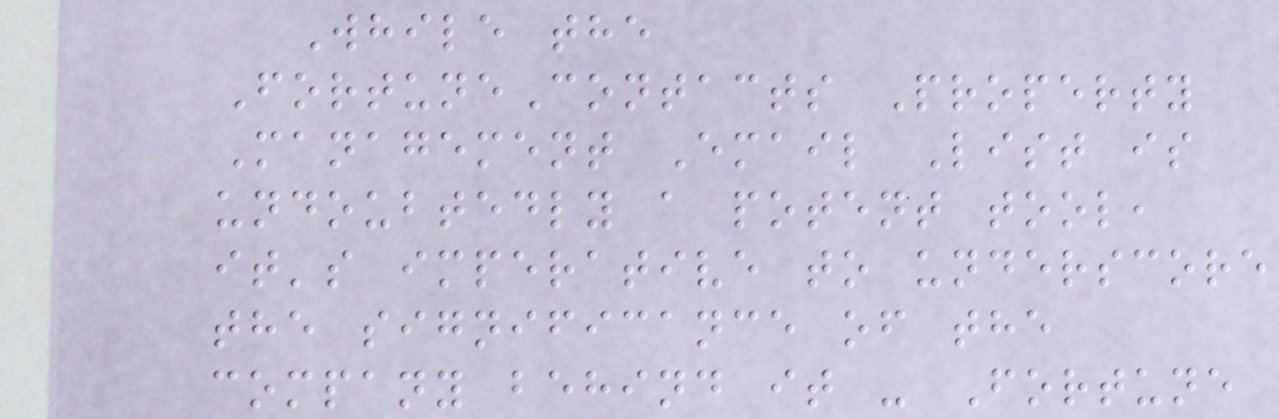While the
FortuneContacts Property
Management Email List is
undoubtedly a potent tool,
it's imperative to underscore
the significance of the
company behind it - Fortune
